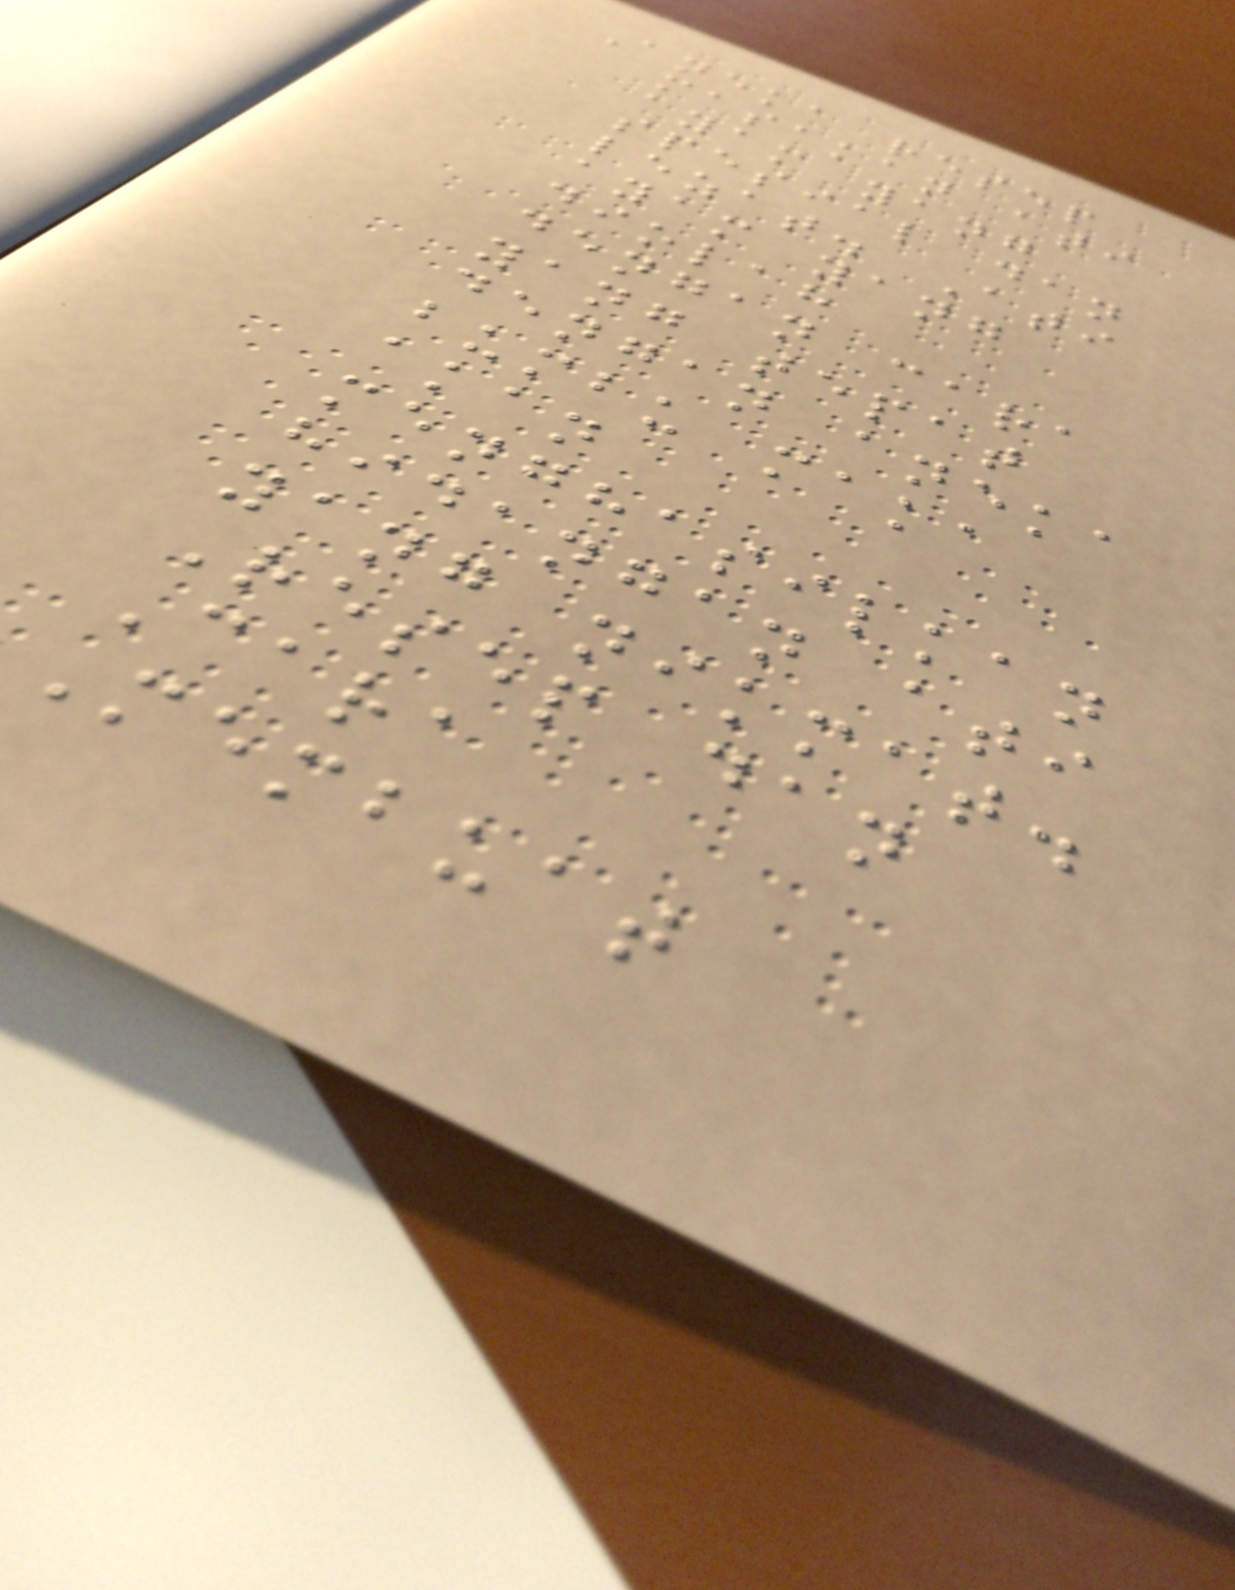Aneka resep
masakan ati
ayam yang
spesial dan
lezat. Ati
ayam yang
diolah
dengan cara
yang tepat
dengan aneka
bumbu maka
akan
menghasilkan
hidangan ati
yang nikmat.
Resep dan
Cara
Membuat
